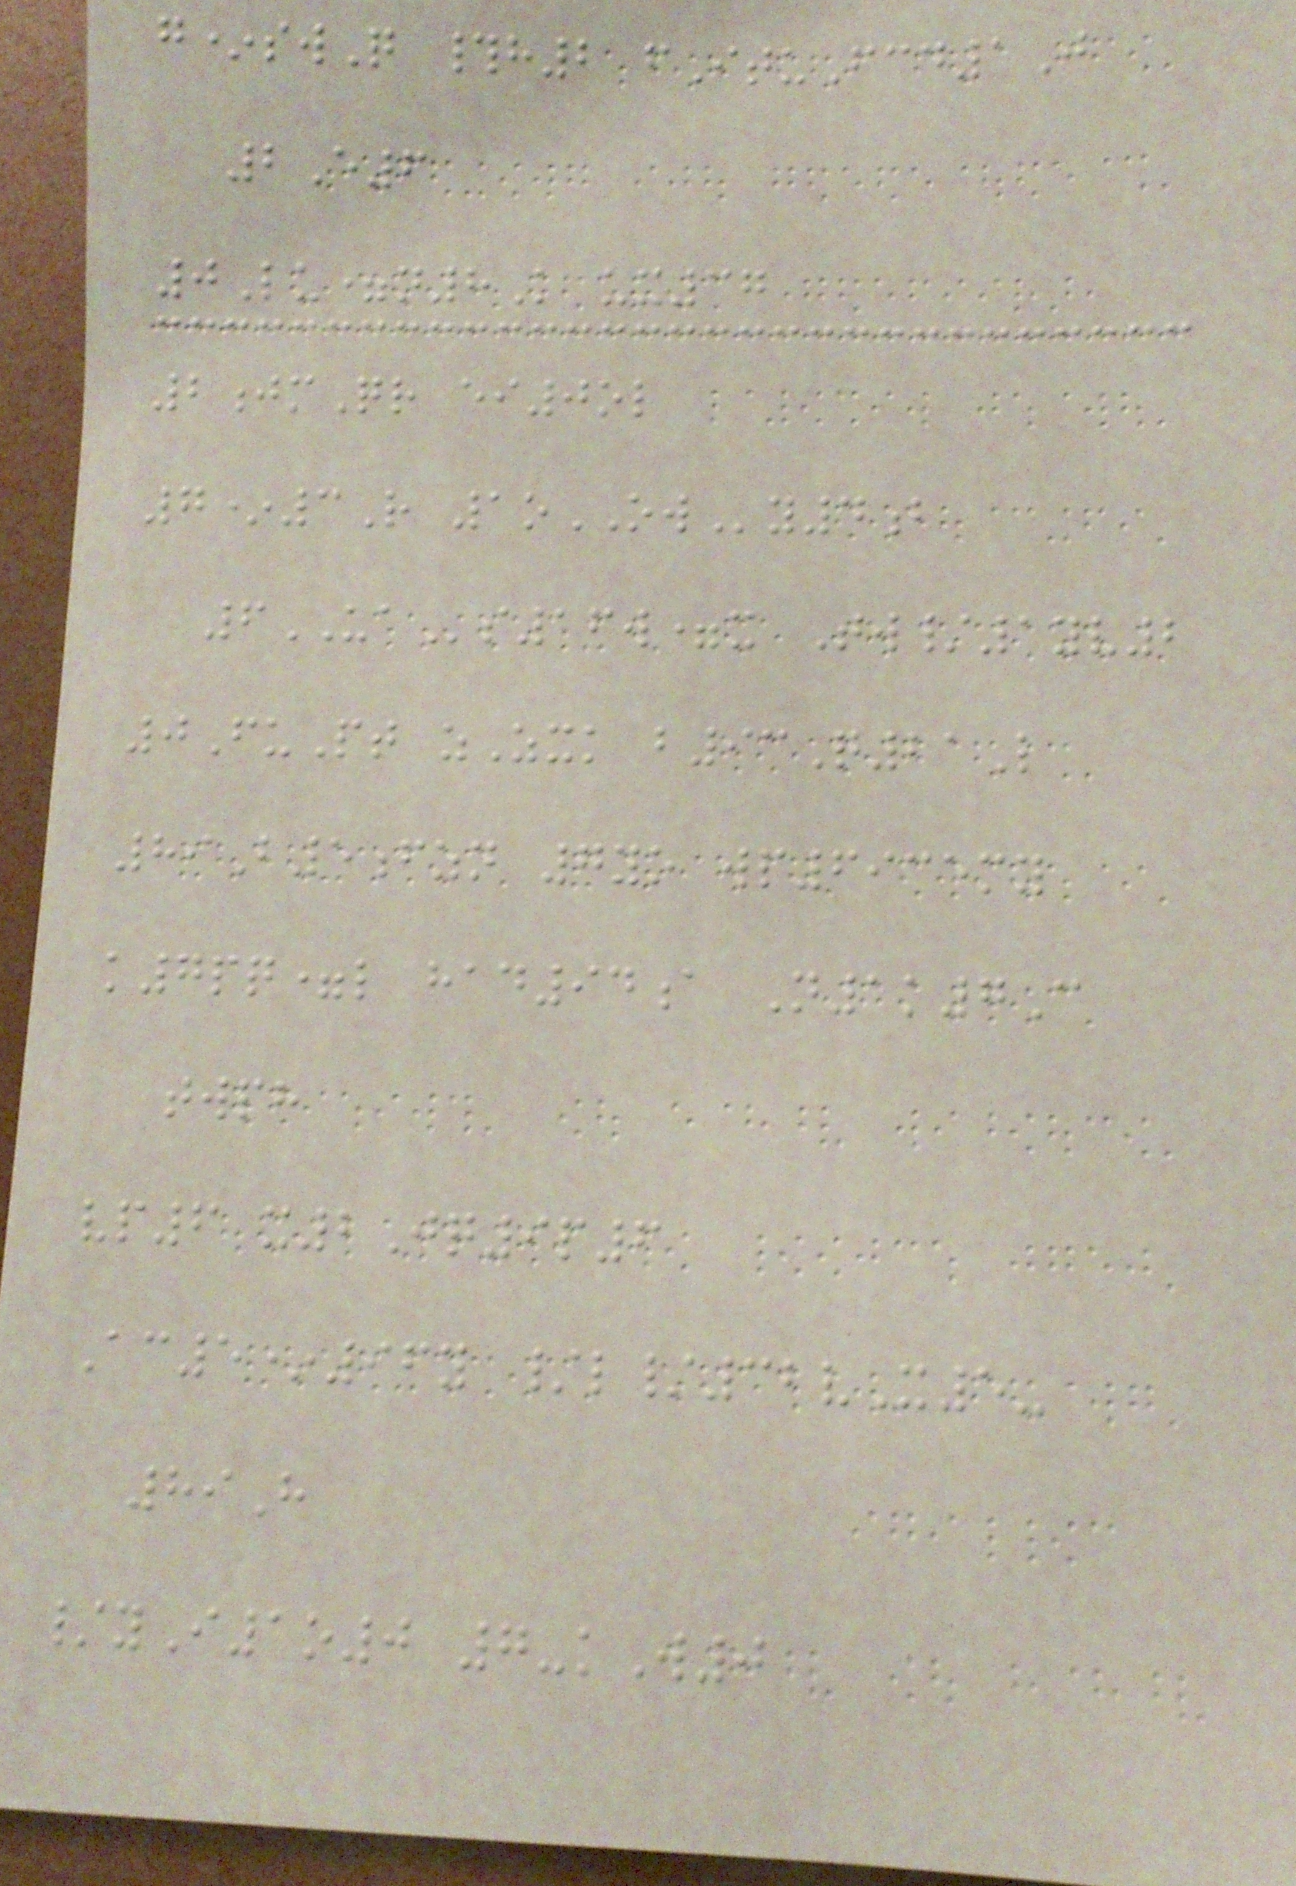g*swQ #h2 fItuFcd1J
2E6
0Lu=n8K ux37
2jmQr ei0ol
7*3R 1oOWy4b
6UAs16w=x Tw/1yv2
0FuPt zZxk b93Q21L
89B5fzn 7yo wp6935my
k7pq=l had94a N1k7C
twph
vp6 x2Jq9p6
Ac5*96y /l/32vX5-
89H
/yI1o0 7-kW0
